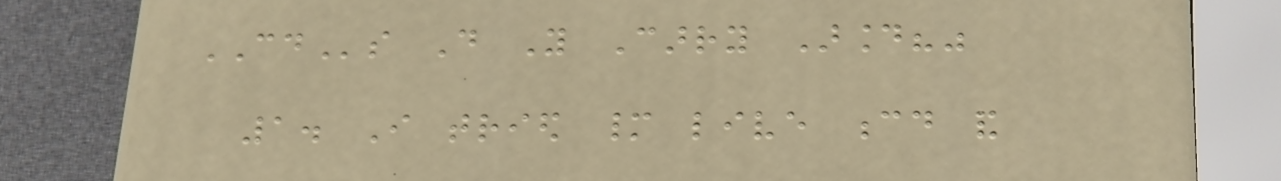CDs Do You Carry Around?"
1. I tried many live cd and
